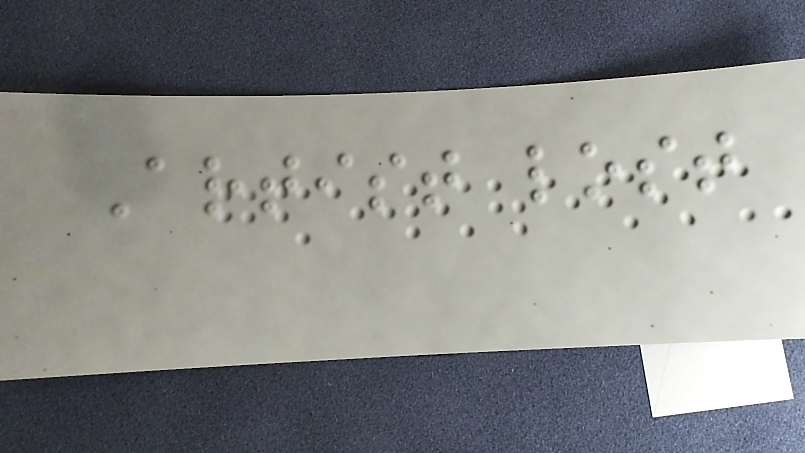Artist lost
